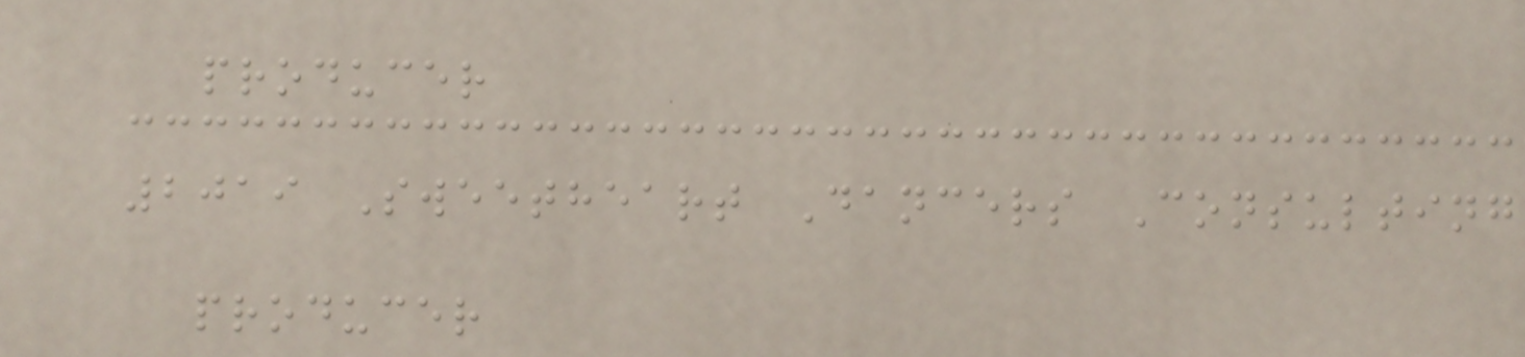producer
2019 Sweetheart Dancers Consulting
producer
